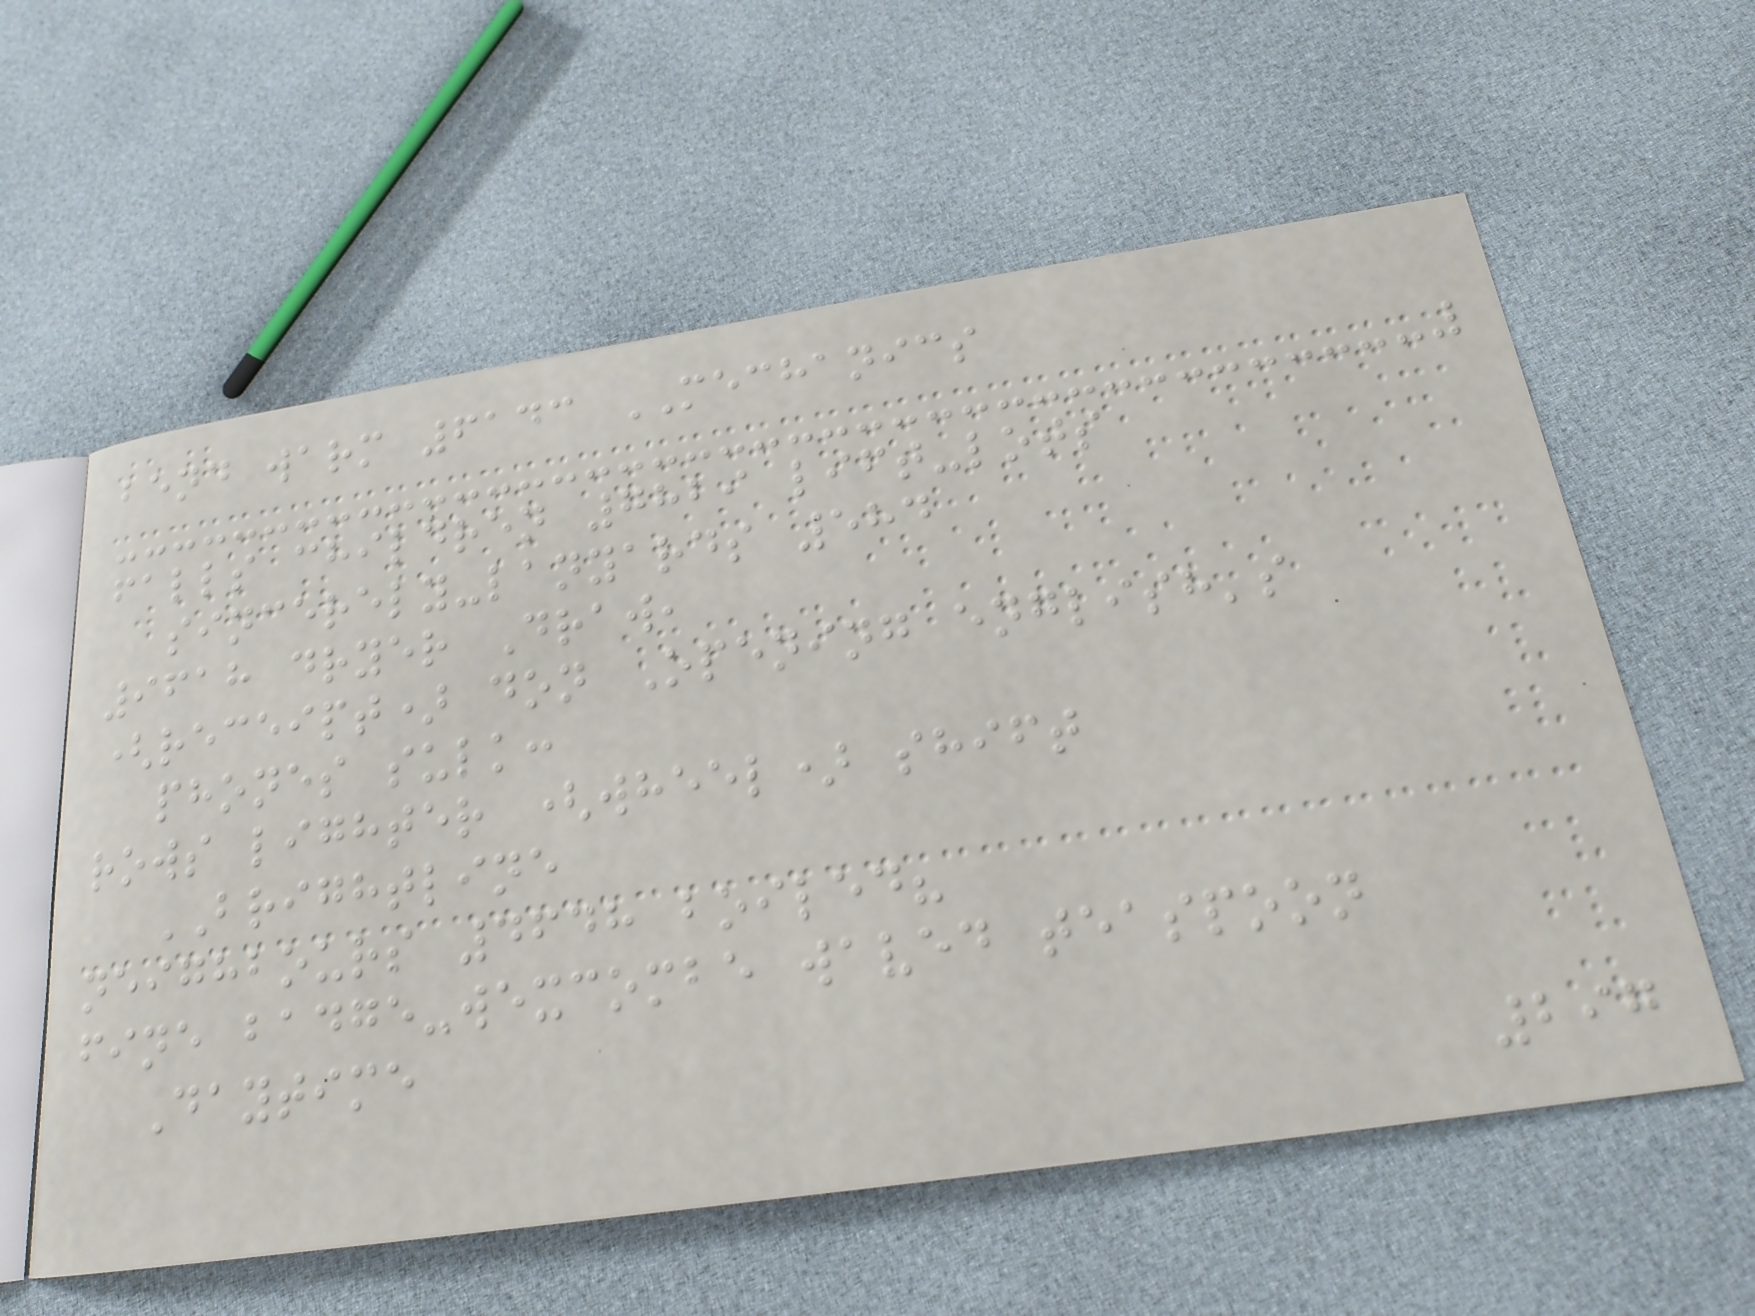bend warm 6143 MECHANICS
falls children 7829 lift-lots
sincerely-lanyards 584
9618 dryer Draw,
(receipt) don Opening english's
phones sulk:
rows lighter (wheel) shift
BRIGHTLINE
neighbours 4648 boiled?
fine badge-wexcombe waved teaspoon
Daytime
297
